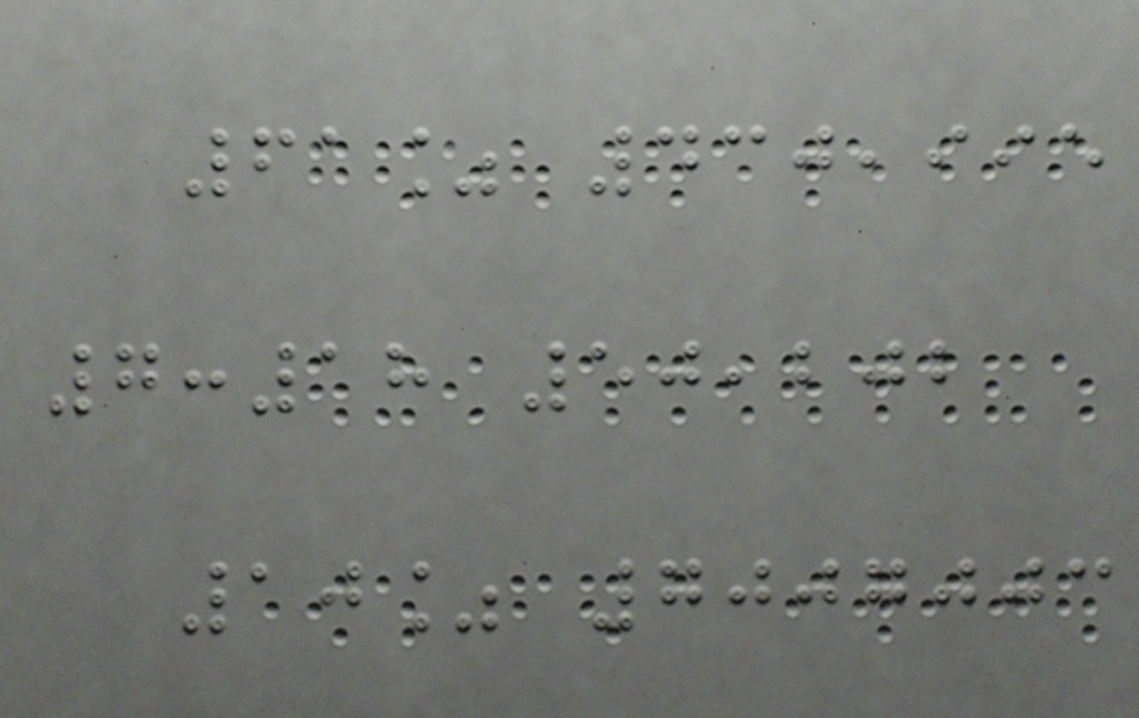61% 430,995
7:18 50,202
10% 7007003
